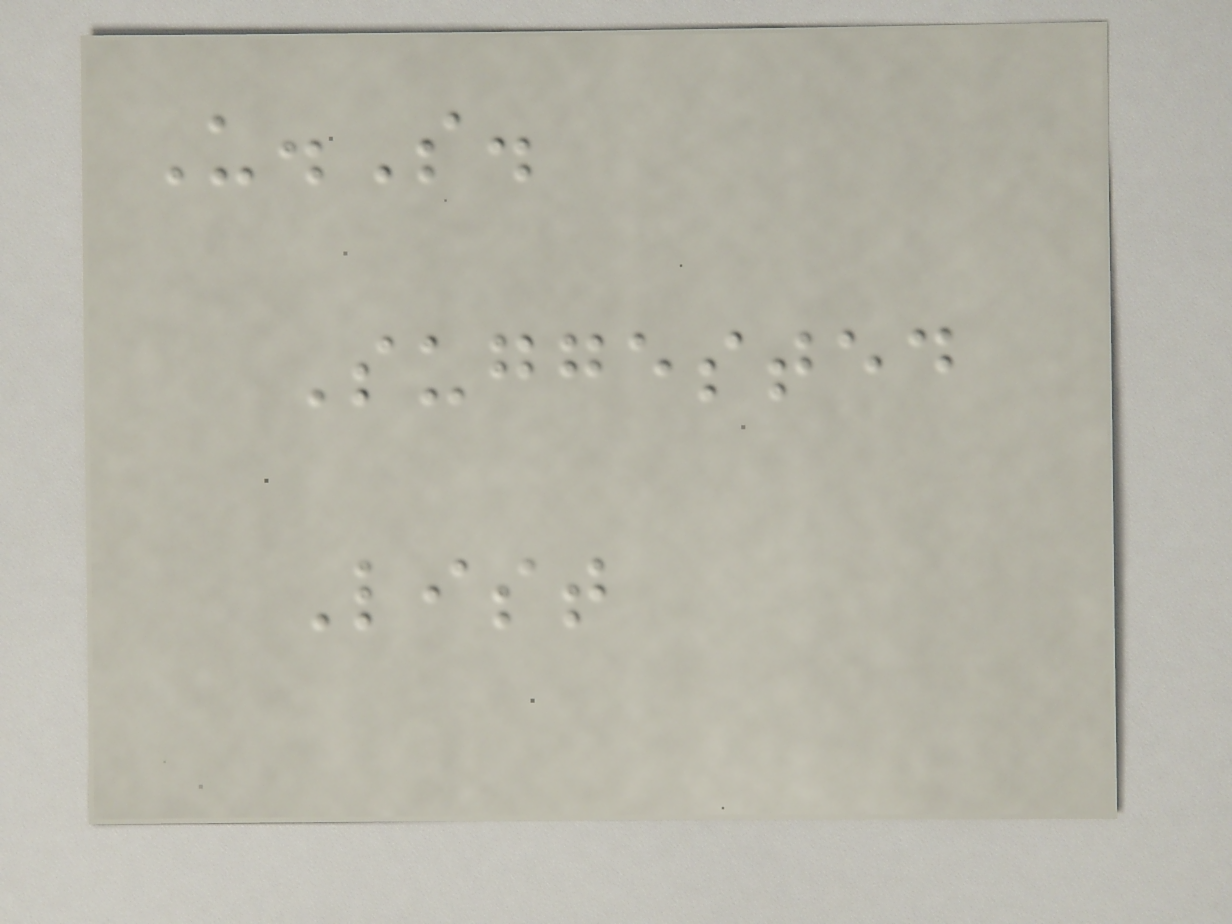U.S.
Suggested
List
